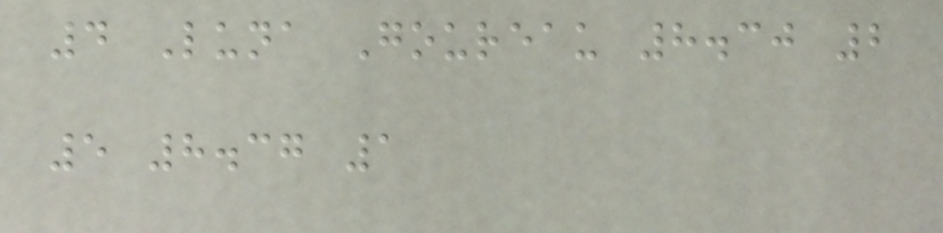4 Luna Goureau 8.30 2
5 8.37 1
